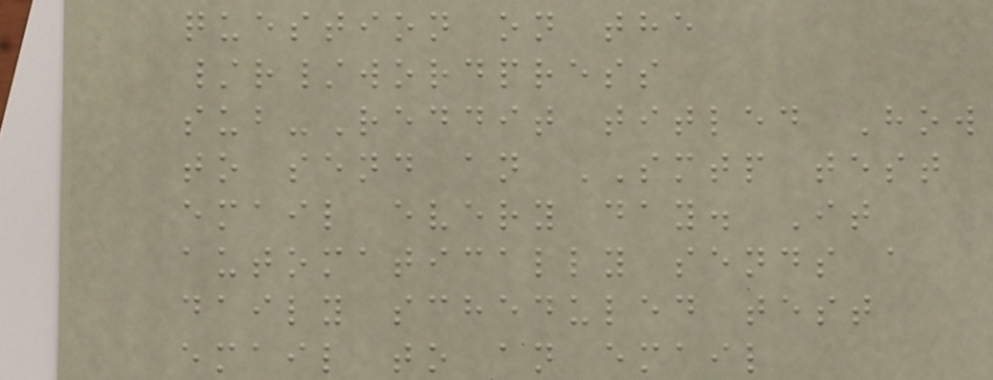question on the
/r/wordpress
sub-Reddit titled How
to send an SMTP test
email every day. It
automatically sends a
daily scheduled test
email to an email
